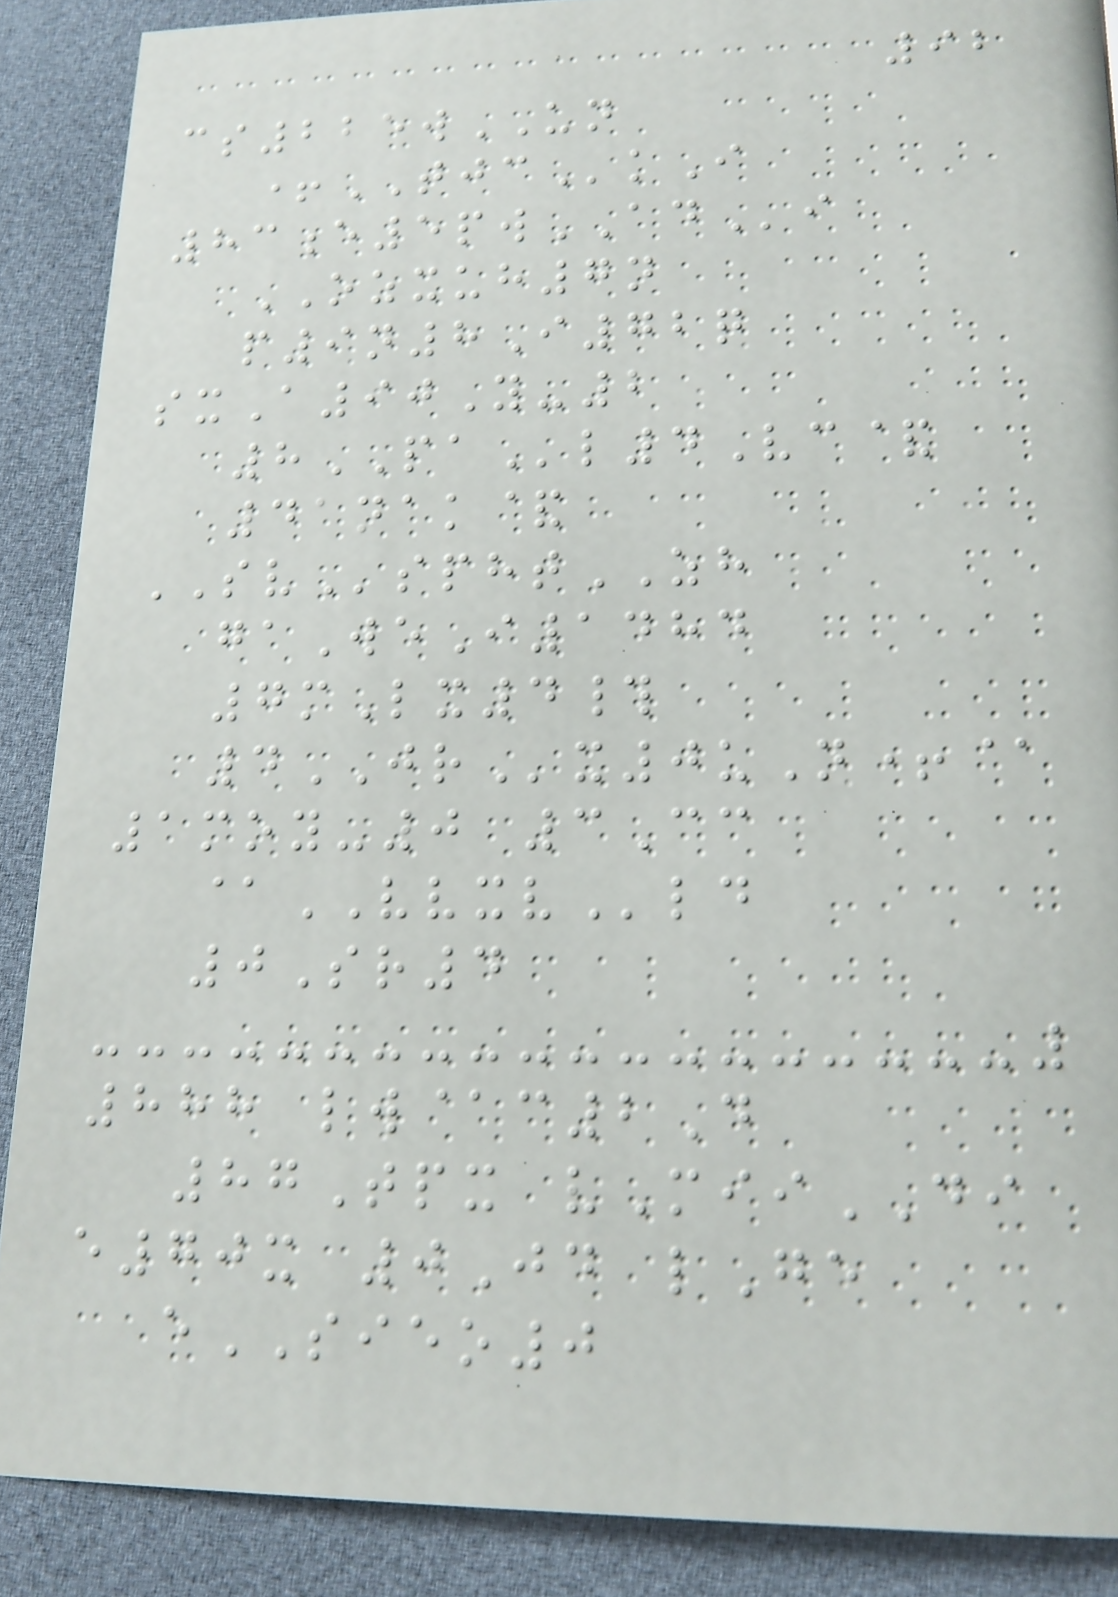92
cs225wUN
+TJCkI
83e5pwADi
OZXUH7n
p9n8I72q
sxA90Y-2
8PAl4Vc&
41nak&
SVsphtZH
gaWeI1484
7mLx4#
4JRx0uN+@
1moy-0 3Cc
@VVXVld
0Sr4
888 lw@c2D
87Tpx vMiiDI
e70x 0Jd lGe
eSIEO0
